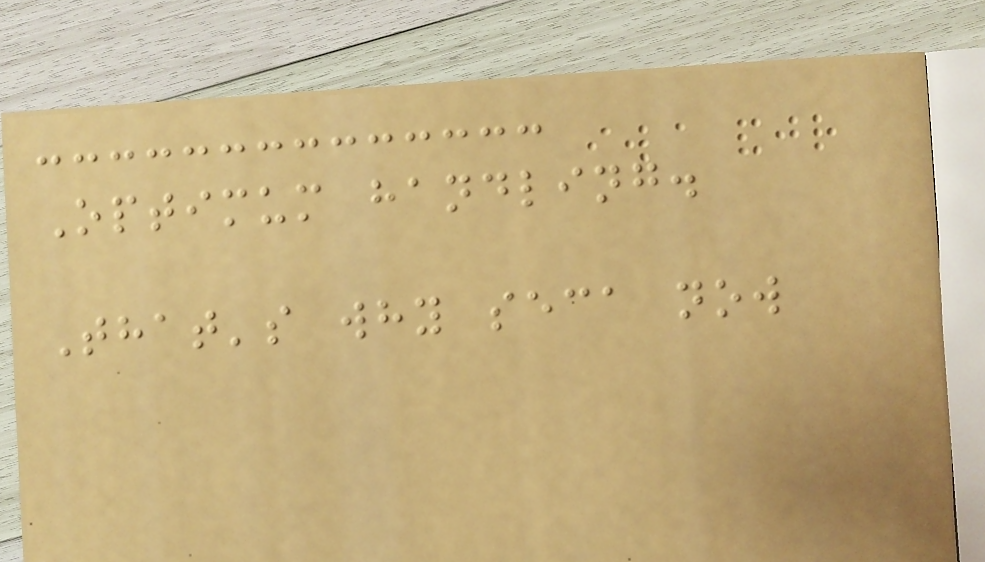Optimum handling.
That's why seca now
